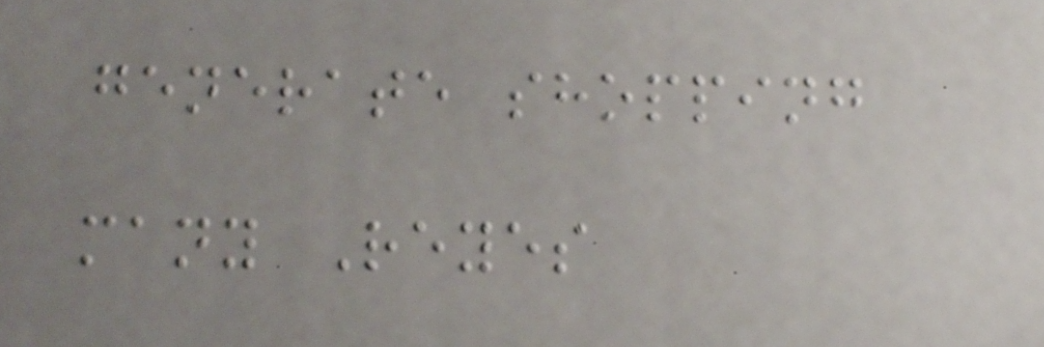generate shopping
many Reyes
